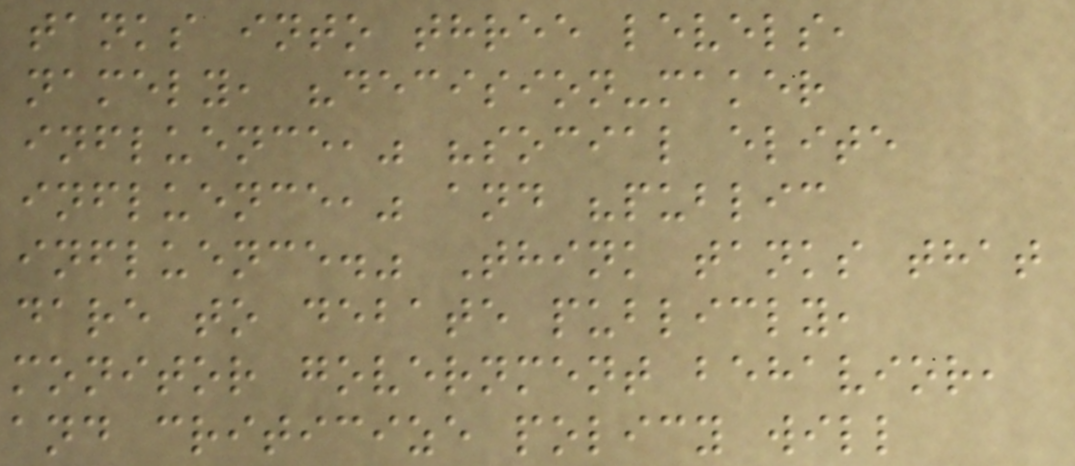tanks into three levels,
namely, "decision-maker
influence," "social elite
influence," and "public
influence." Think tanks that
dare to debate publicly,
monitor government behavior,
and criticize policy will
